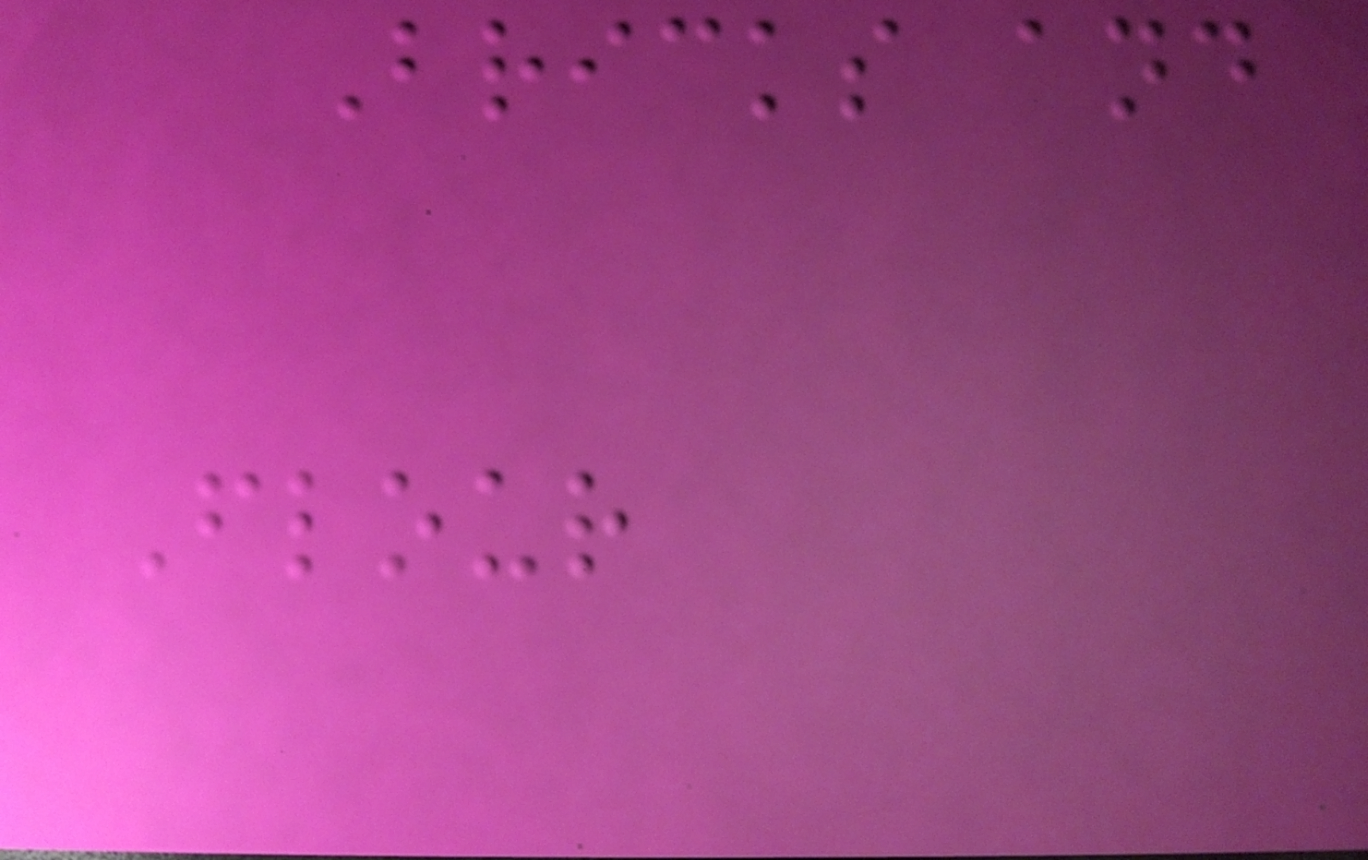Bricks and
Flour
